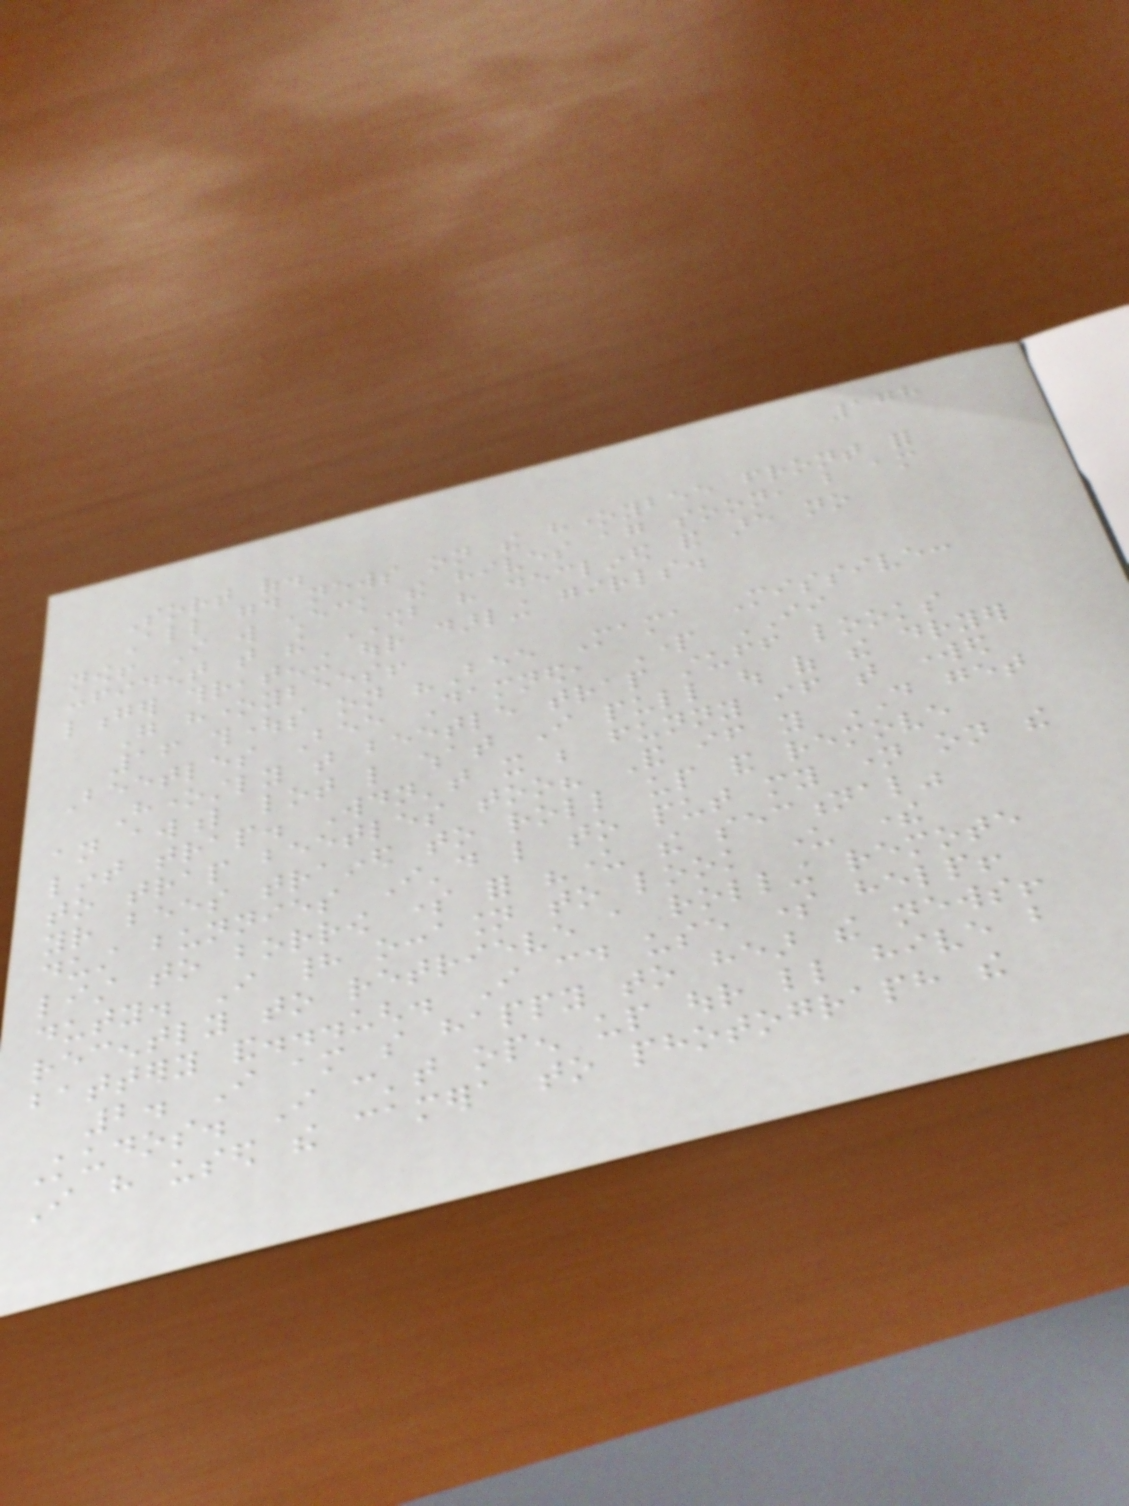178
Sort of.
All good news on the honeybee front for
now! I will check the hives again soon, but am
confident that the SHB have declined and are no
longer threatening our darling girls.
Go honeybees!
16 thoughts on "Bee Mama Missive:
Beetles Bee Damned, Part II
Honestly that beetle trap stuff looks
an awful lot like what I pull out of the dryer
lint trap. Wouldn't it be funny if that worked
to trap beetles too? And if you DO get
your bees trained to roll up and remove
dust bunnies I'd like to put my name on the
list to borrow some for "under the sectional"
duty. I had occasion to look under there
recently to retrieve a rolling remote
battery and...ugh. I could use some help!
2. I am so happy to hear the news!
Kudos. I can't open up our little hive but
I have used the camera to photograph the
